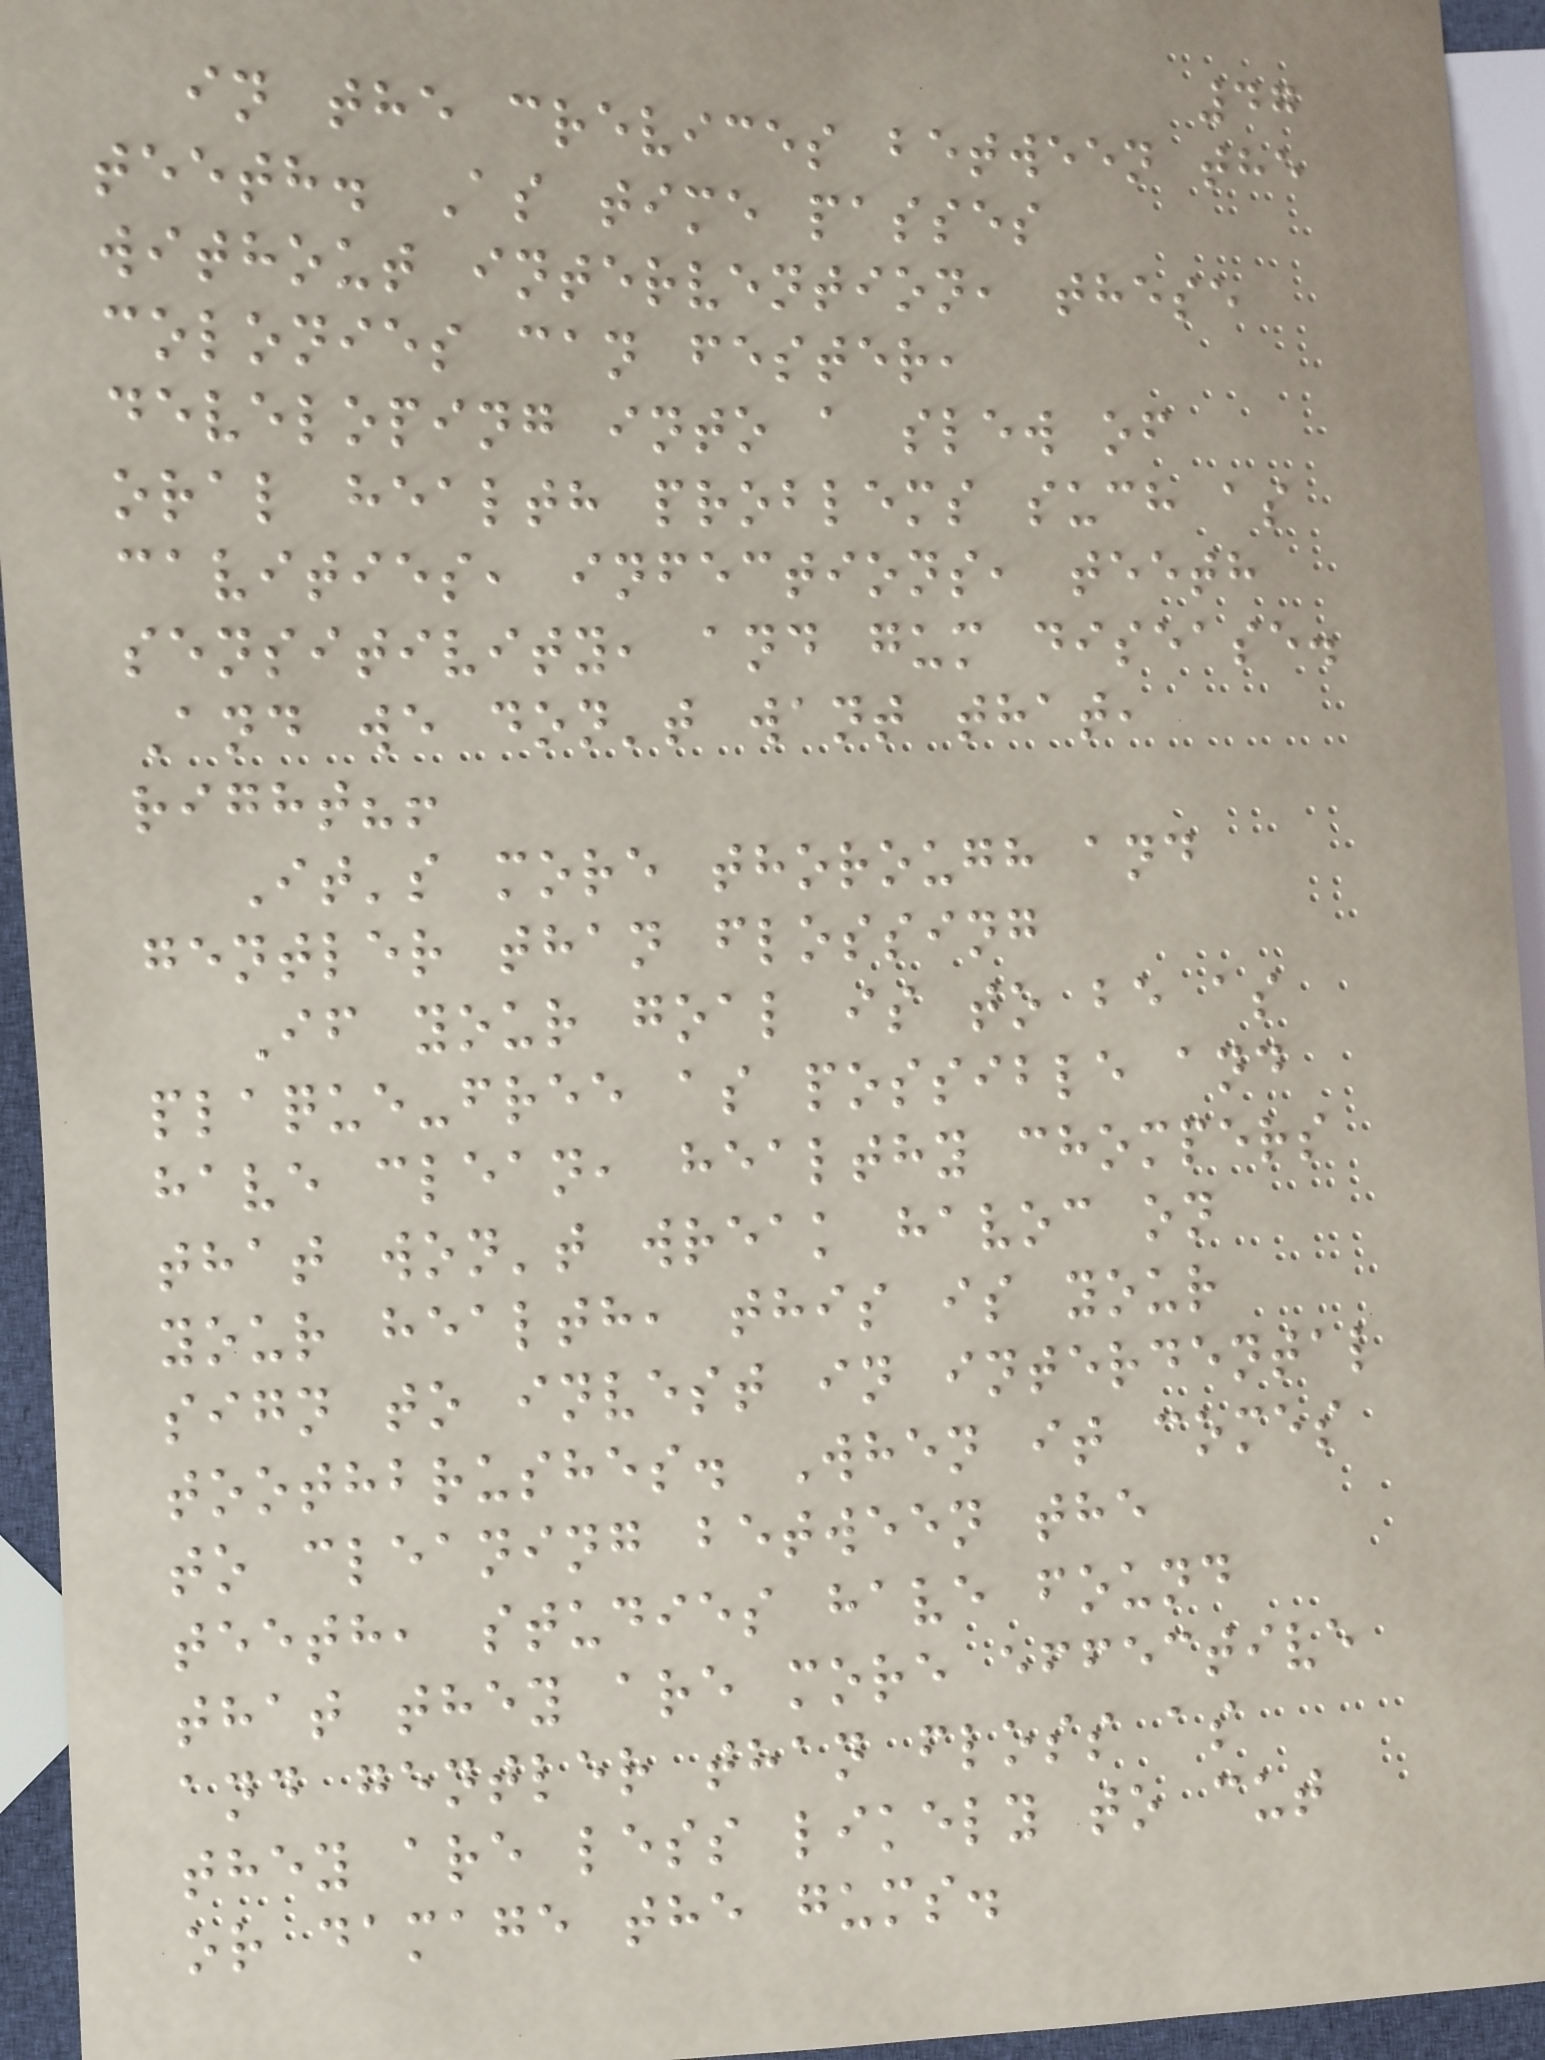47
in the crevices between the
teeth. As time passes
without intervention, these
colonies can fester,
developing into a slew of
oral health problems such as
cavities, infections, teeth
sensitivity, and gum disease.
And we don't want that,
right?!
It's more thorough and
gentler than flossing
If your goal is to be as
plaque-free as possible and
have clean, healthy chompers
that won't wreak havoc on
your health, this is your
sign to invest in interdental
toothbrushes. When it comes
to cleaning between the
teeth, studies have found
that they are more effective
and gentler than floss as
they are less likely to cut
or damage the gums.
